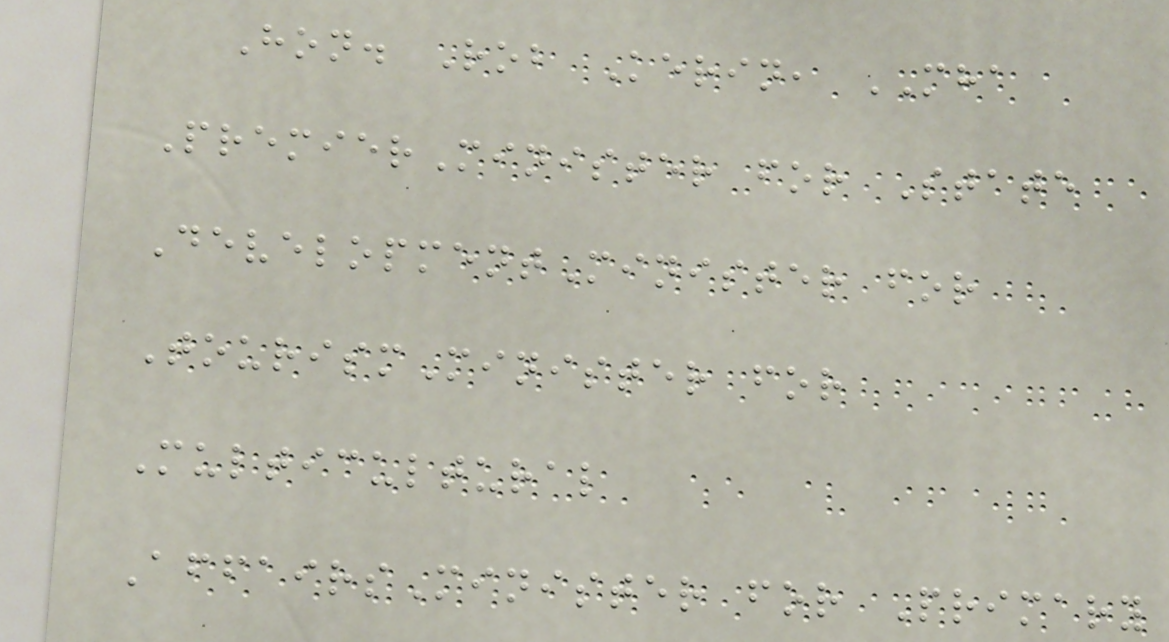Hon. Rob Kerin, MHA
PremierMinister for State
DevelopmentMinister for
TourismMinister for
Multicultural
AffairsMinister for Primary
